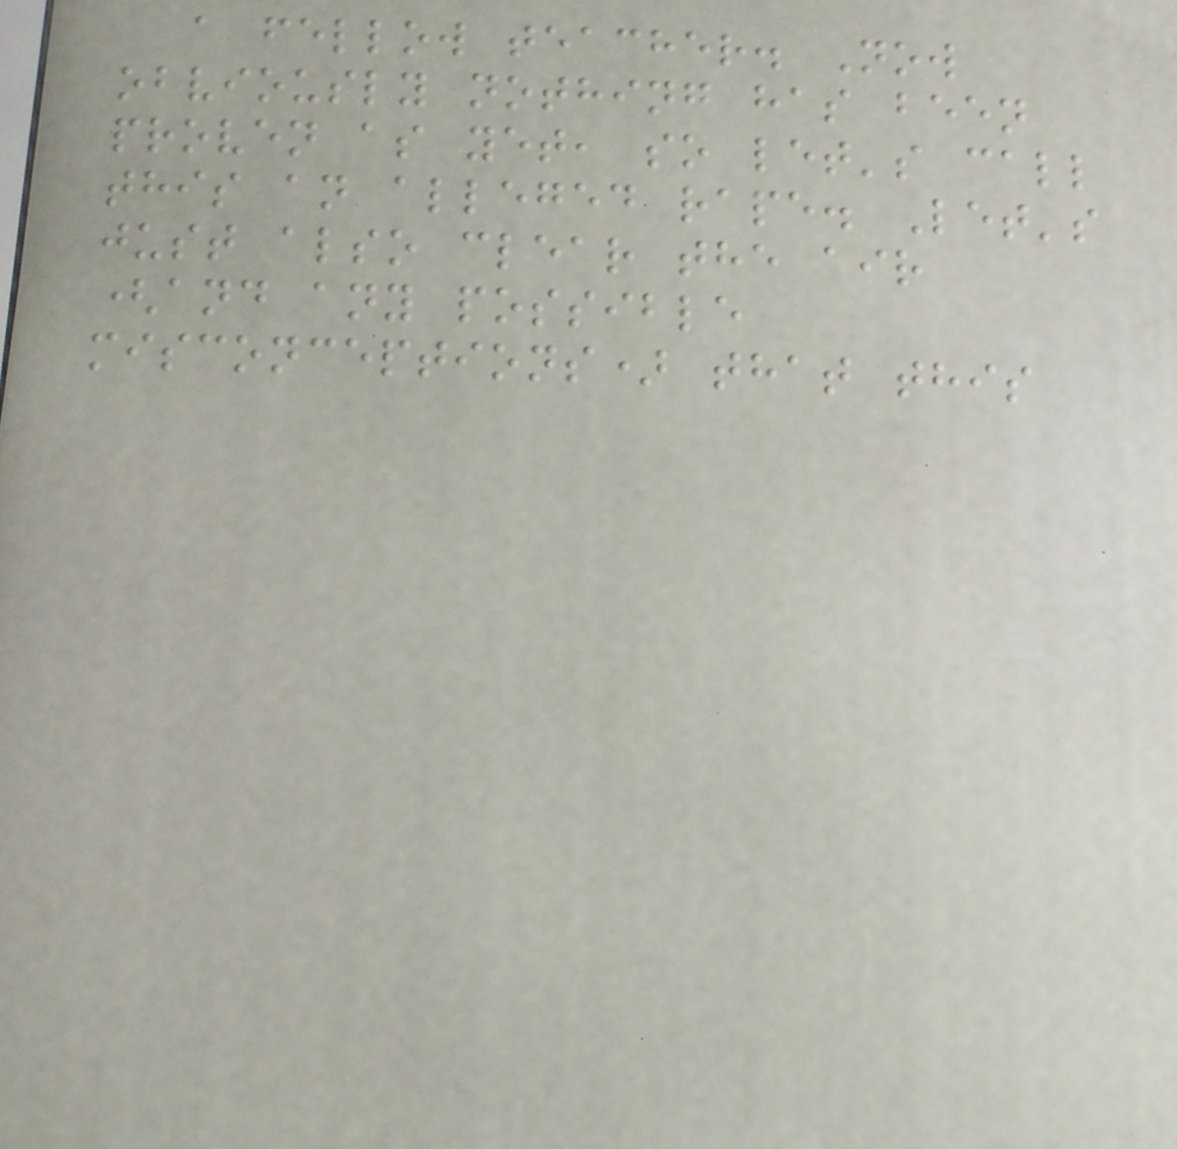a fellow teacher. Now
obviously nothing has been
proven as yet, so let's call
this an alleged rape. Let's
just also clear the air
(and any possible
misconceptions) that this
